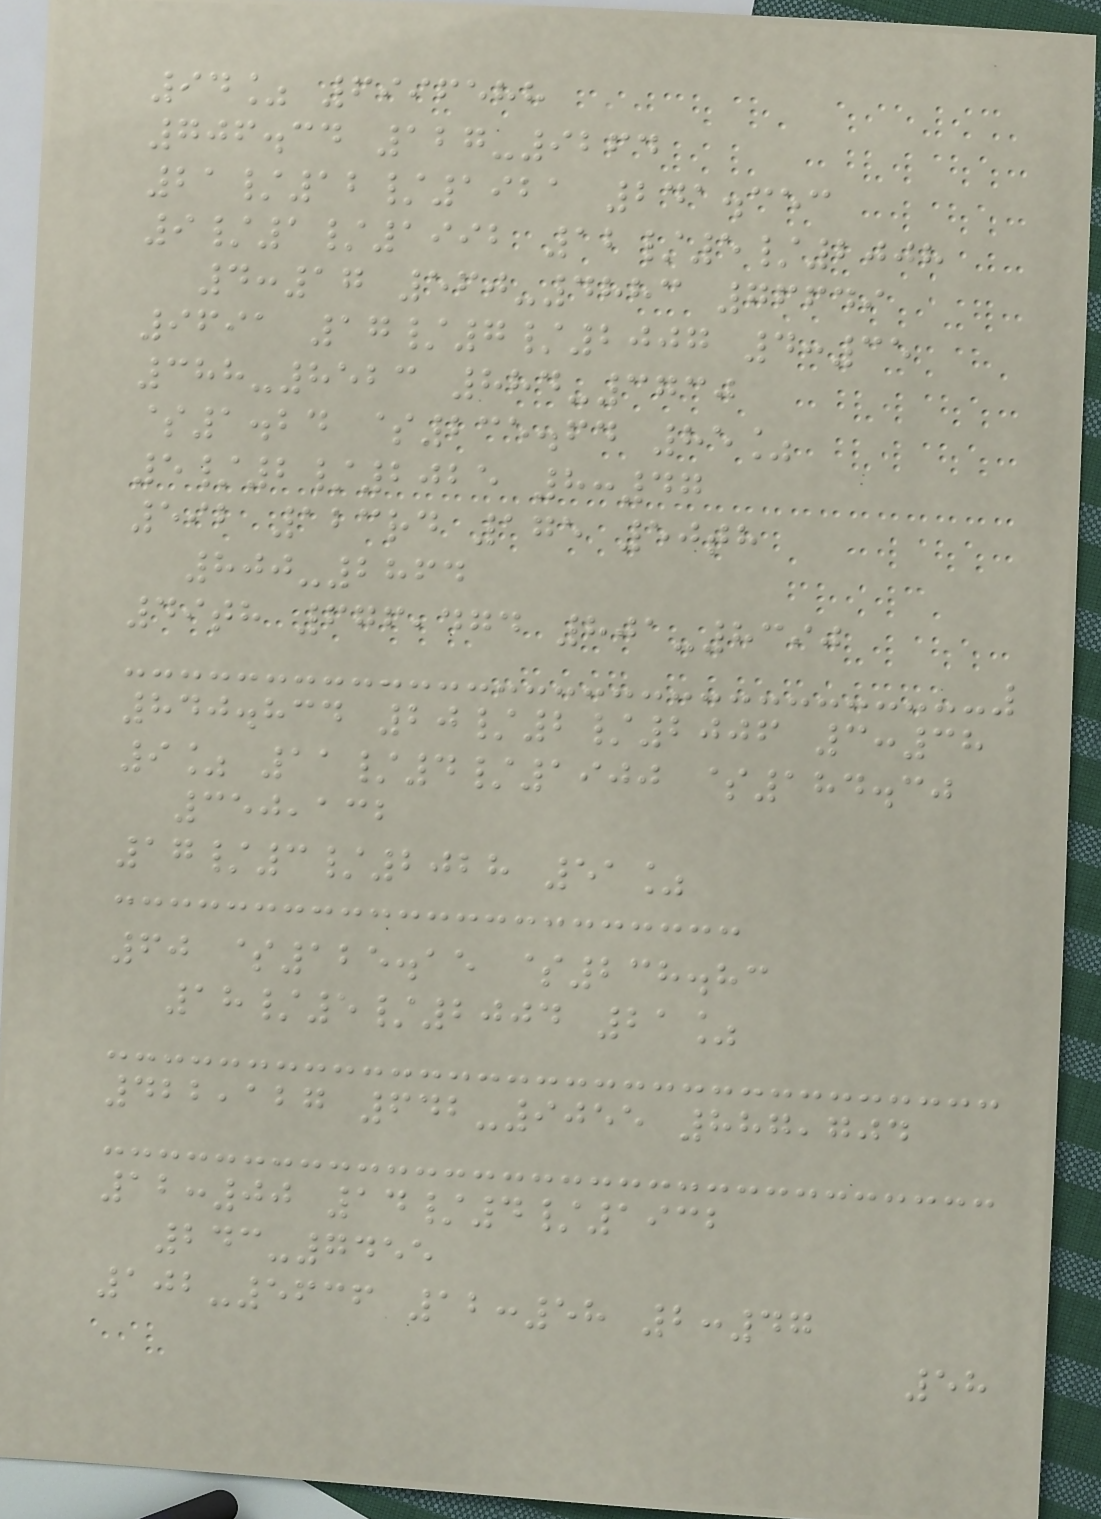94% 6996588
706.34 127-9264
21/12/1921 241.353
9/1/1992 12/5/2008
4:17 560-4883 76649
9691 17/7/2007 4:35
388-8523 884-3730
$1.24 $235.64 85%
5/2/2025 8:47
592 123rd 175 50th
800-2864
49th 676,474 801-8390
840.834 20/2/2006 3:38
9% 11/4/1900 $184.30
350,132
17/3/2028 51%
60 $125.15 $238.83
18/5/2004 21%
422,127 642-9055 887,704
12:00 14/4/1932
243-7455
102-5636 12:58 2:47
58
